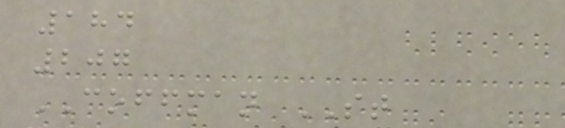184
207
COFFMAN ST
